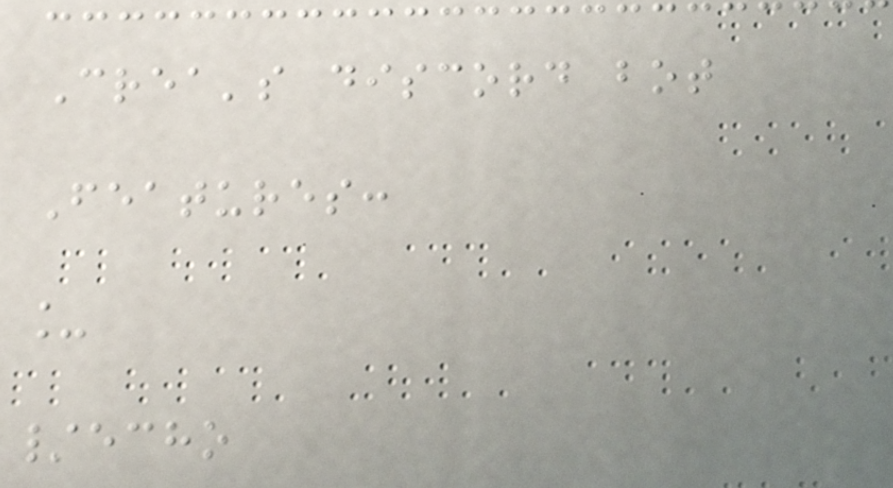Crea's discord bot
Features:
_
/echo
